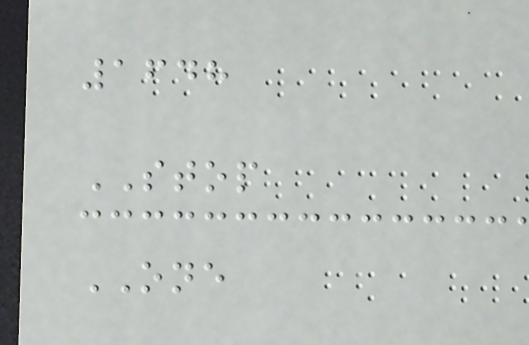1648
STOP
ONE
